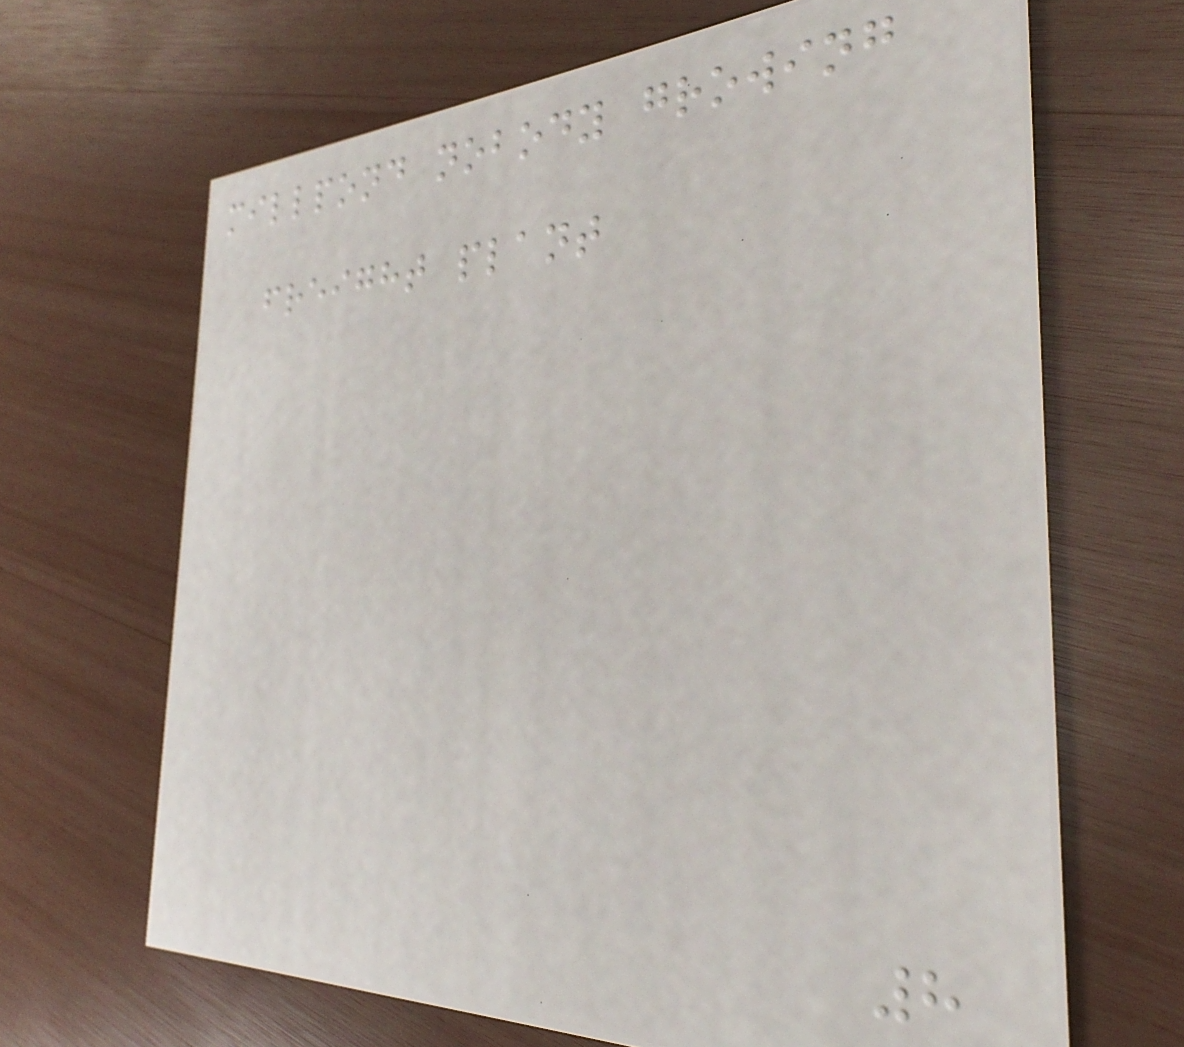millpond nobody growing
freight plant
8
